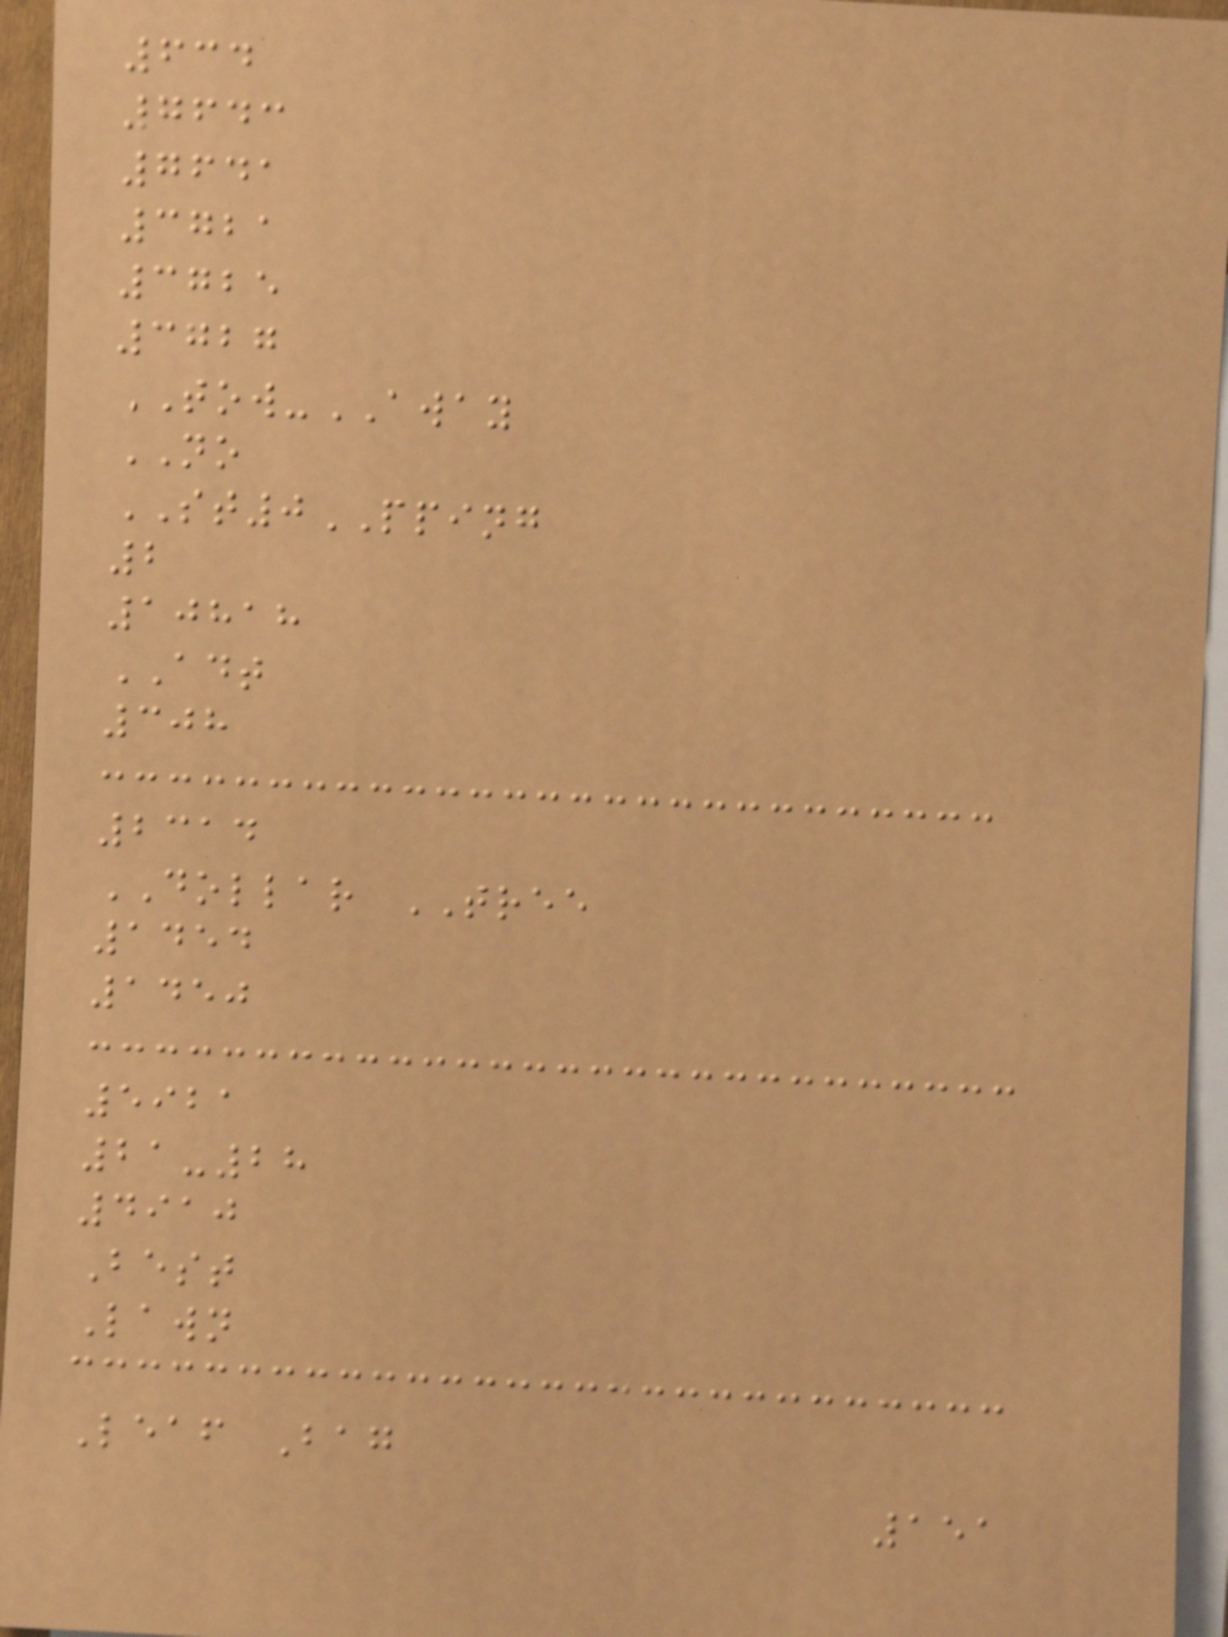634
7643
7641
3721
3725
3727
TOW-AWAY
NO
ST0PPING
2
10818
ADT
308
2314
DOLLAR TREE
1454
1450
5921
21-28
4910
Best
Lawn
Leaf Bag
151
